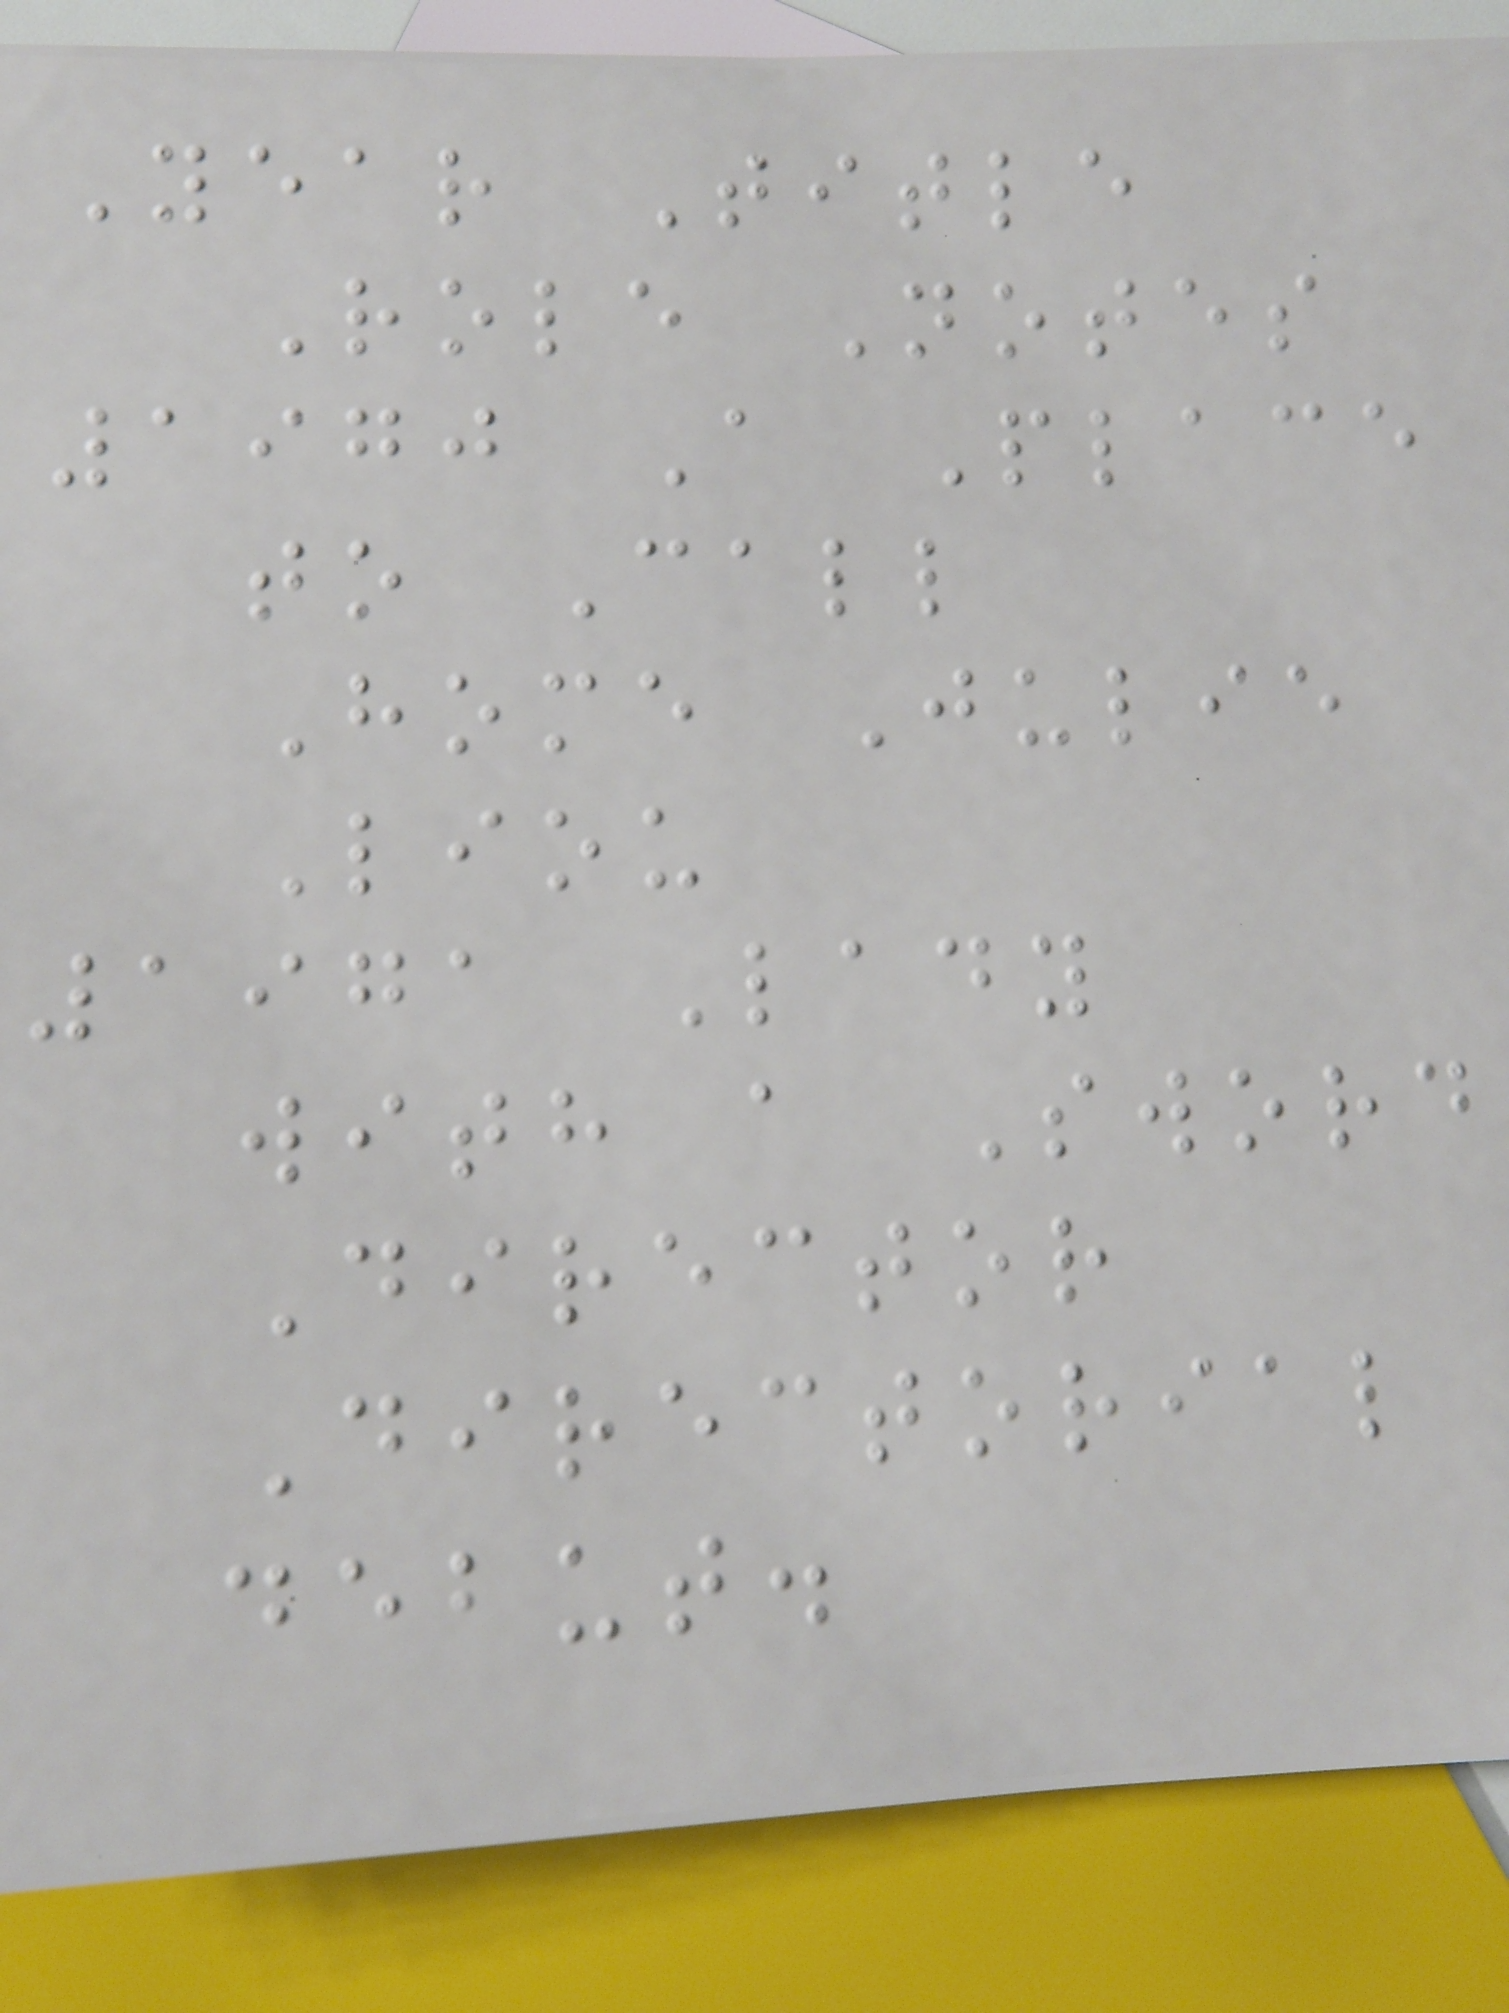Year Title
Role Notes
1970 A Place
to Call
Home Julie
Liou
1971 Lady
with a Sword
Director
Directorial
debut.
